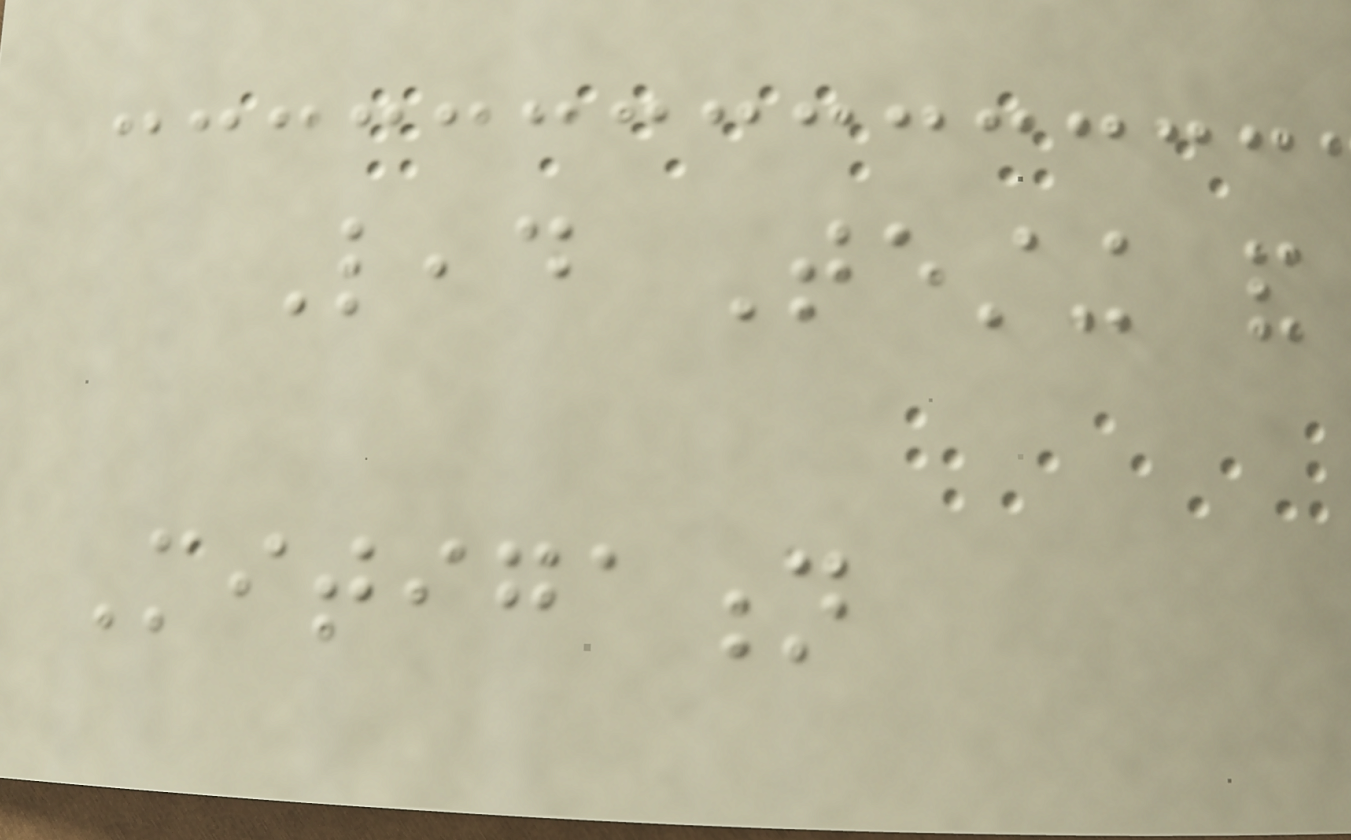Lead Testing and
Mitigation
